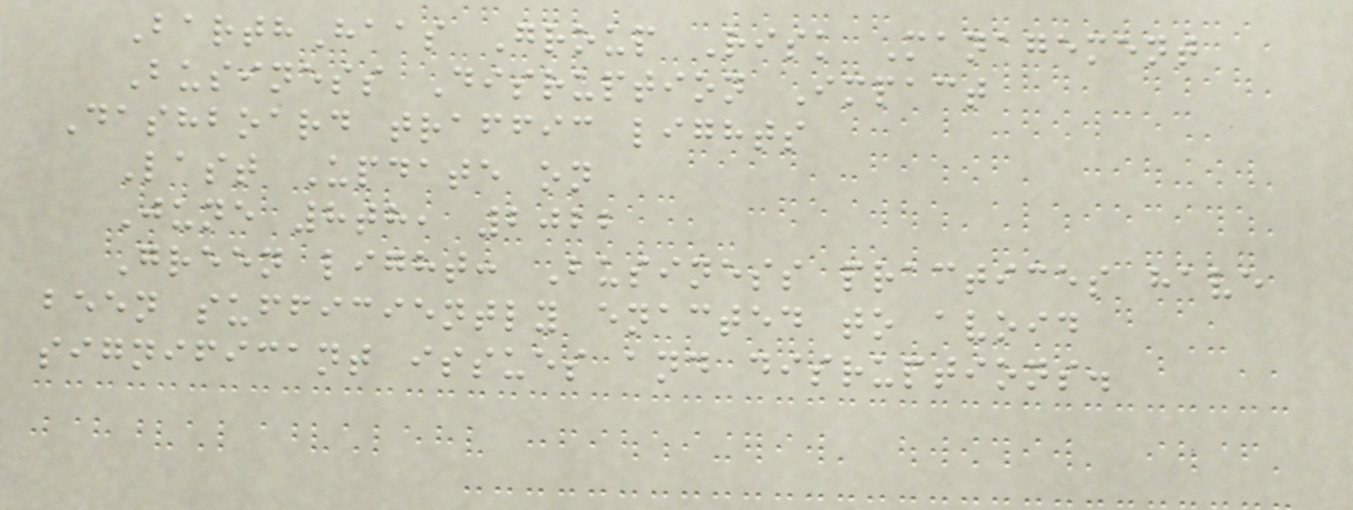BarthHaas Group Risk Management
Business Disruption Impact
Dashboard traffic lights
Last Update on
June 8th, 2022
Green light: Business practices have
been sufficiently enacted to avoid
significant issues and disruptions.
